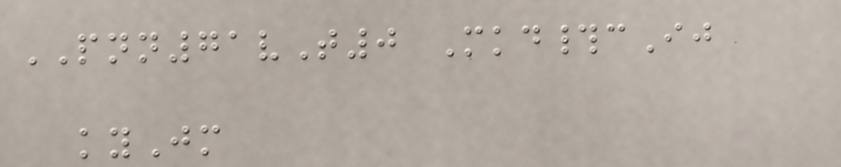PNN71vT0 Mkd#cIj
kyJm
